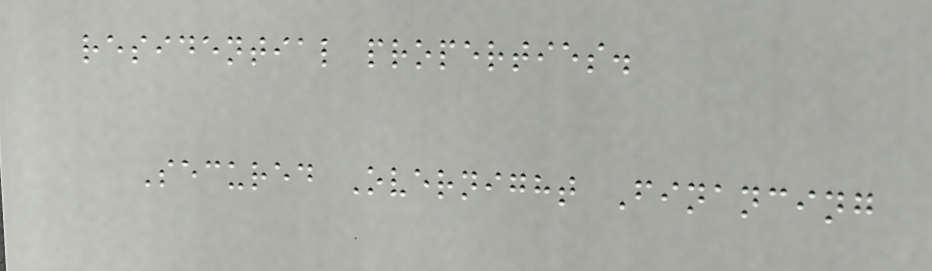residential properties.
Secured Overnight Financing
